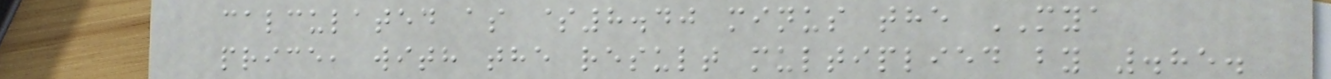calculated as $8.40 minus the MYA
price, with the result multiplied by .85.
